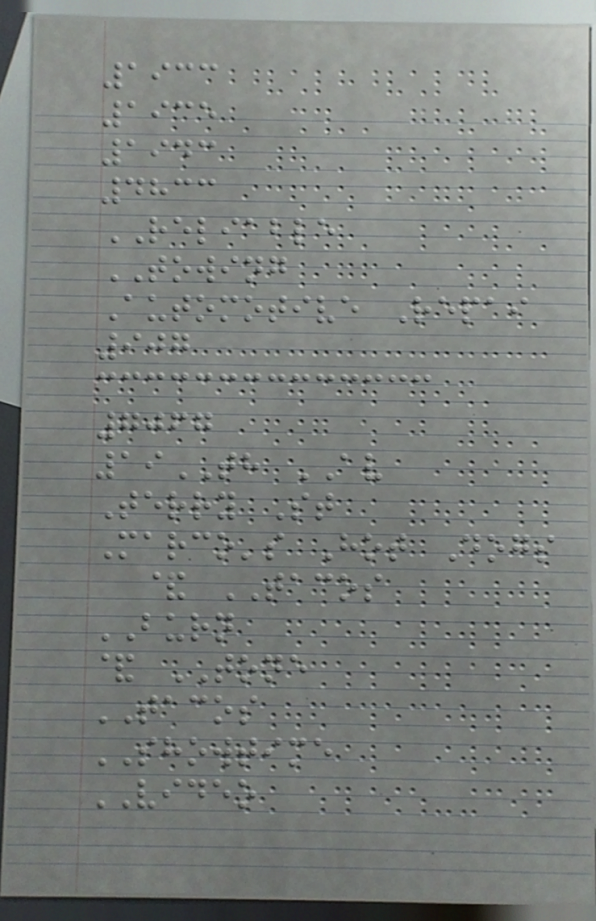1933
1935
1943
4833
RELIABLE
TOWING
Automotive Repai
907
7067
19TH AV
Terry St
Marco's Hot Dogs
& TACOS
BURN
& TONE
TACOS
SHOWTIME
VIDEO
